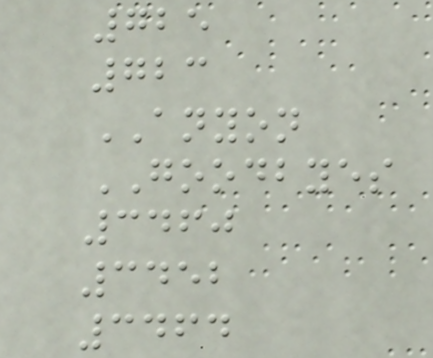725
723
ANYON
GOODBYES
3460
3452
3464
